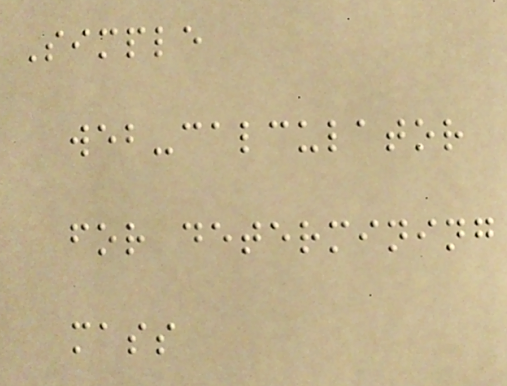Simple
web-calculator
for determining
mass
